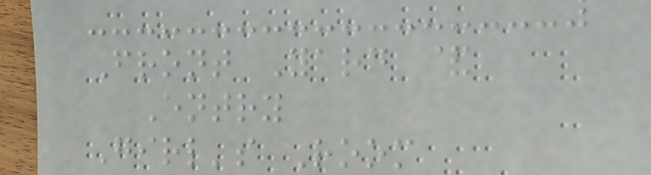Front Yard &
Entry
Girl's Room
